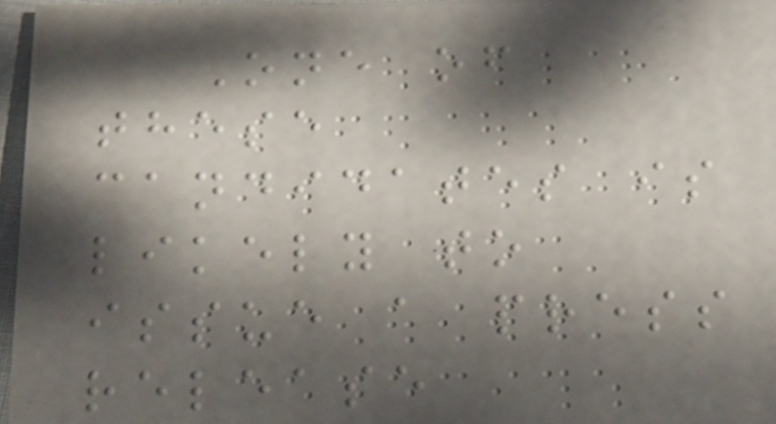One of
these
candidates is
likely to
issue a press
release
